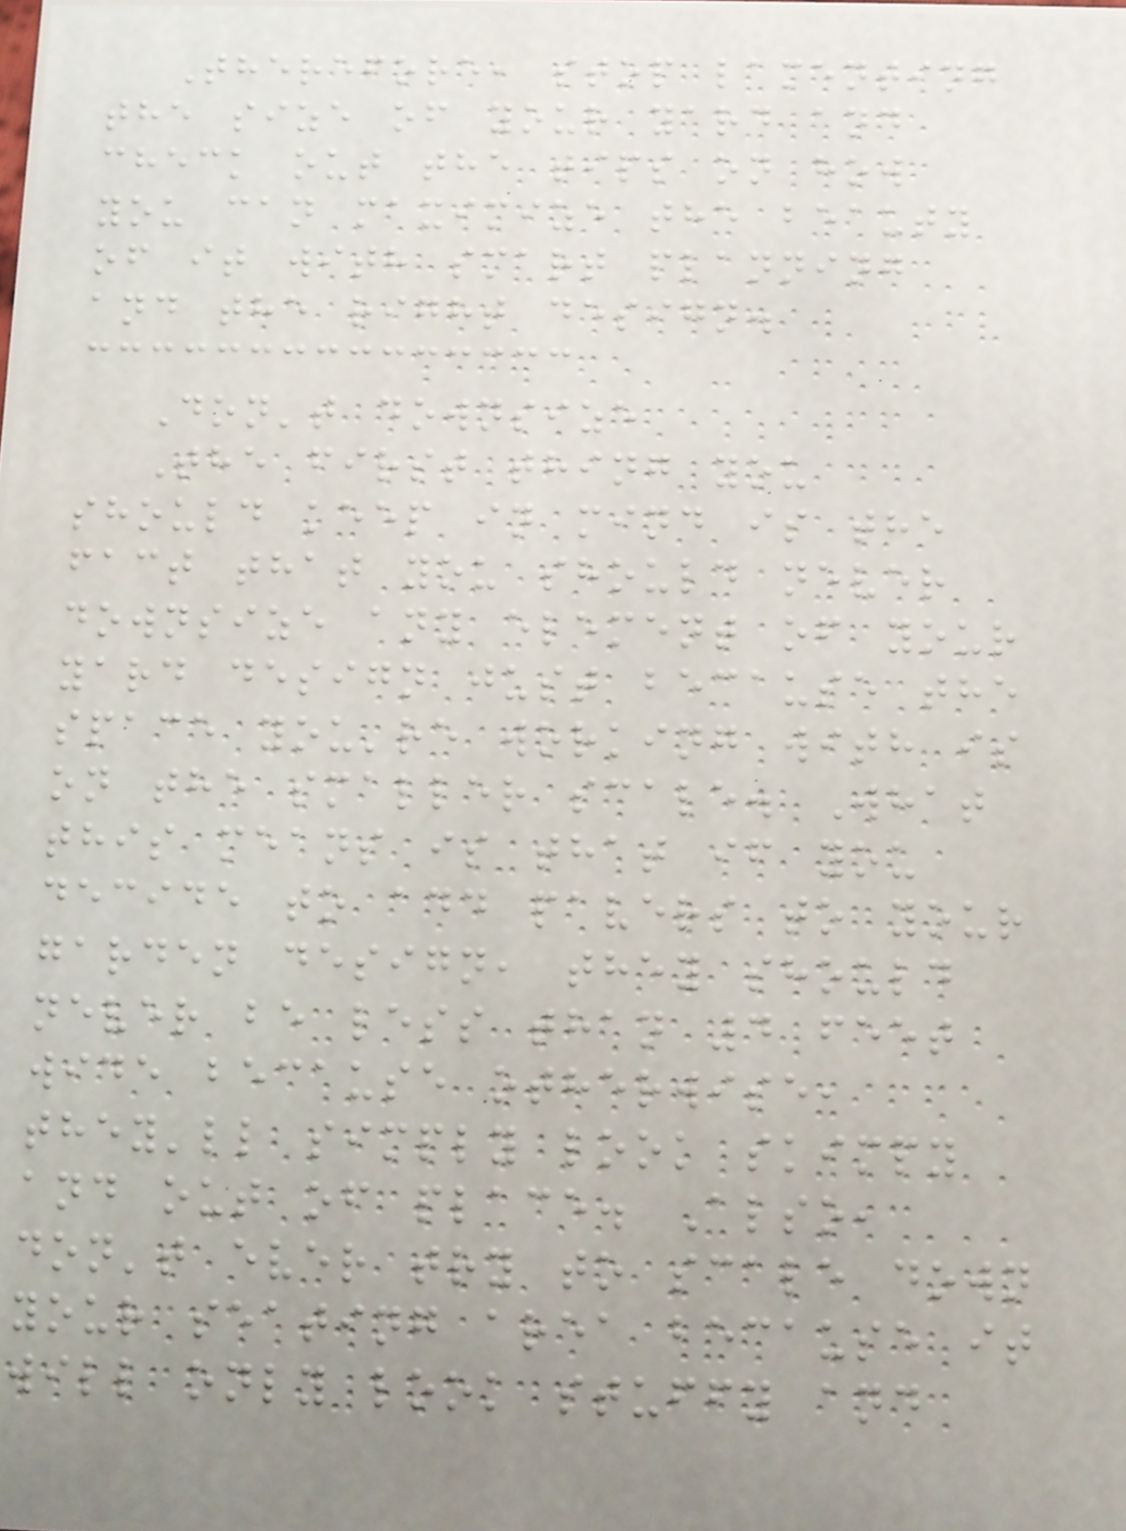Therefore, stop lamenting
the size of your yard and
check out the tips on how
you can maximize the beauty
of it with smart planning
and the right design.
Don't downsize
The first thing you
should keep in mind is the
fact that you should never
downsize any element of your
yard design just because the
space you're working with is
on the smaller scale. What
this means is that if you
decide to add pavers to your
garden design, they should
never be less than 4 feet
wide because otherwise,
they'll simply look skimpy
and out of place. Also,
don't ever try to scale down
your seating area because it
will only look stuffy and
